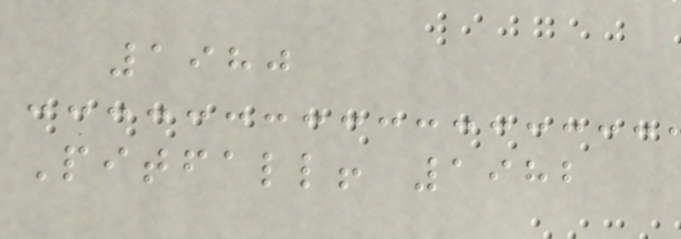1980
Pitfall! 1982
